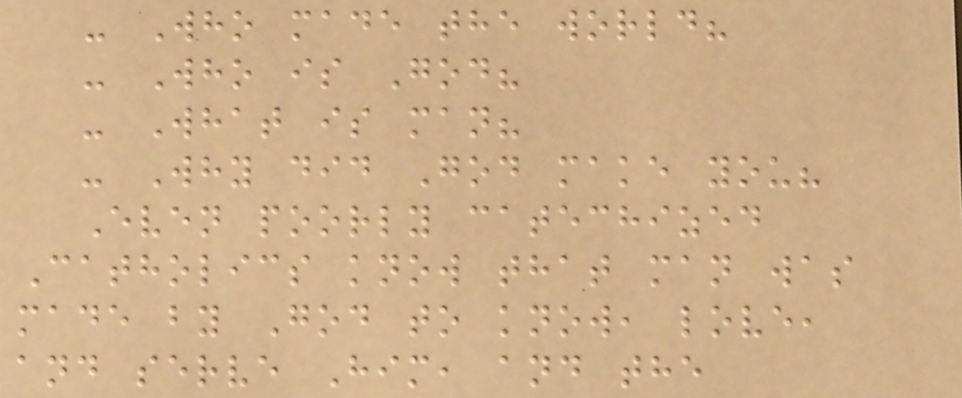- Who made the world?
- Who is God?
- What is man?
- Why did God make you?
Even poorly catechized
Catholics know that man was
made by God to know, love,
and serve Him, and the
